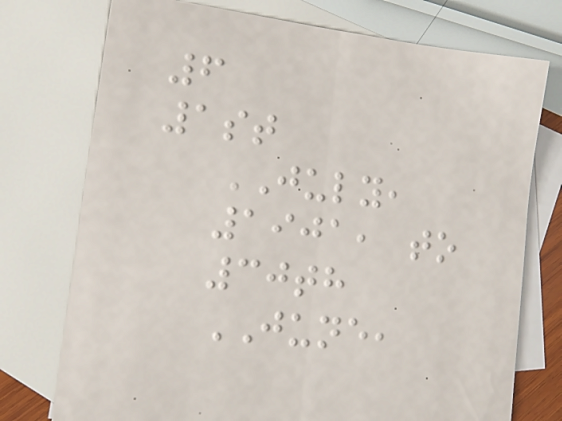6
1st
JULY,
1901, to
30th
JUNE,
